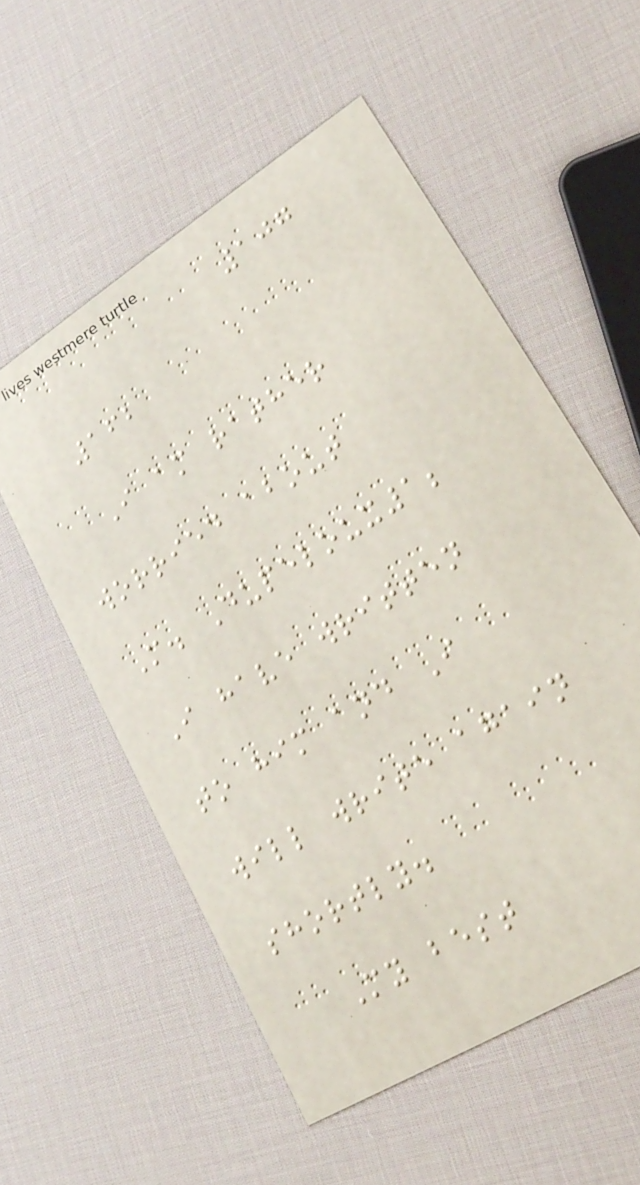107
162
I am rather
worried about
M. Dupeloux1;
I have written
to him and I
will write again
shortly.
My best
